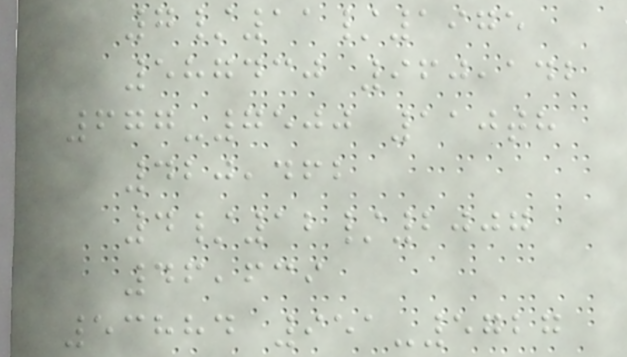7/11/1975
587430 960,142
677-7500 110th
420,462
4/12/2007
46,639
53884 951-5727
